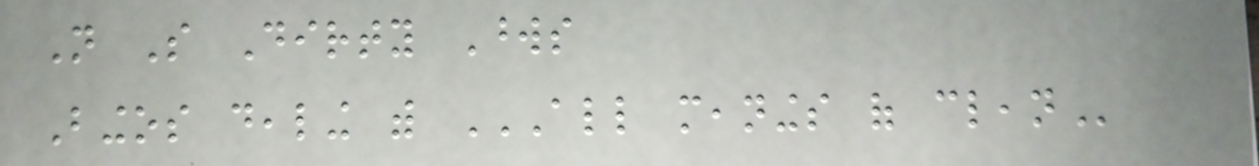Not So Dirty Words
Bingos dealing with ALL MEANINGS OF CLEAN
